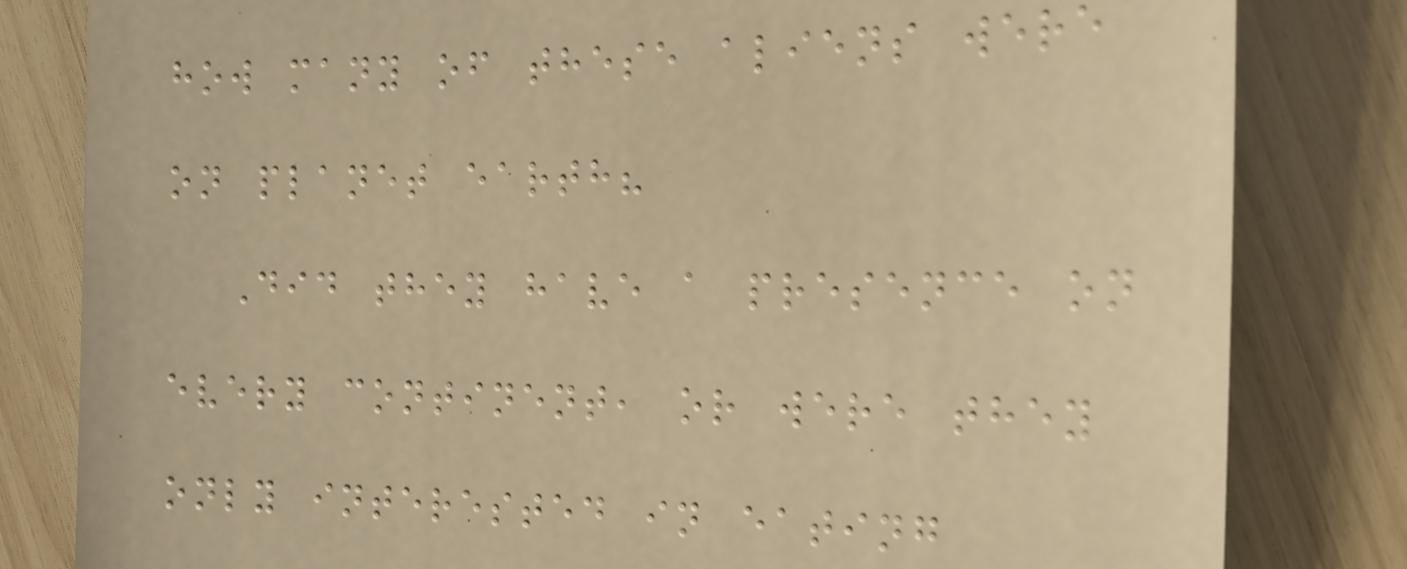how many of these aliens were
on planet earth?
Did they have a presence on
every continent, or were they
only interested in eating
